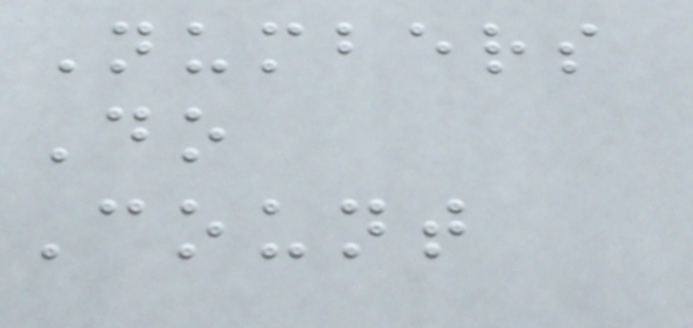Numbers
Do
Count
